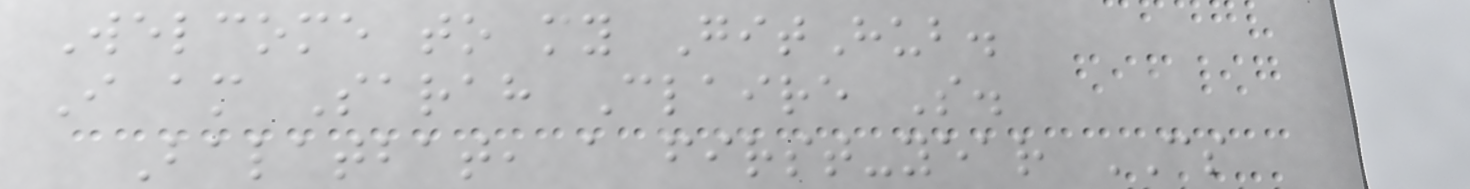Welcome to my GitHub.
I am Sarah Claire S.
Balatbat, a first-year CS
